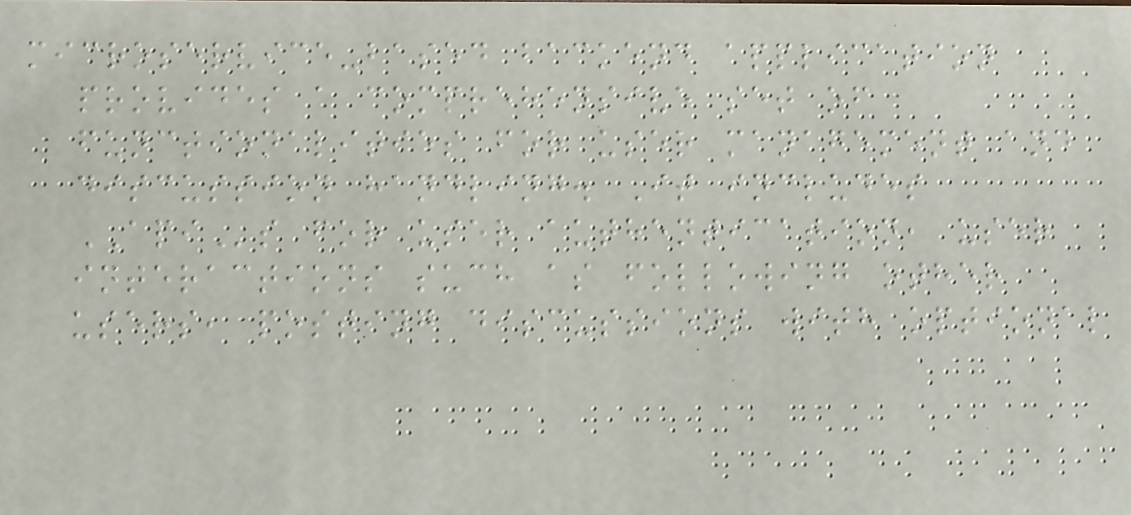microservice-based backend application
provides a comprehensive set of
functionalities for user management and
discussion handling. It includes
APIs for user authentication, user
interactions such as following other
users, posting discussions with optional
